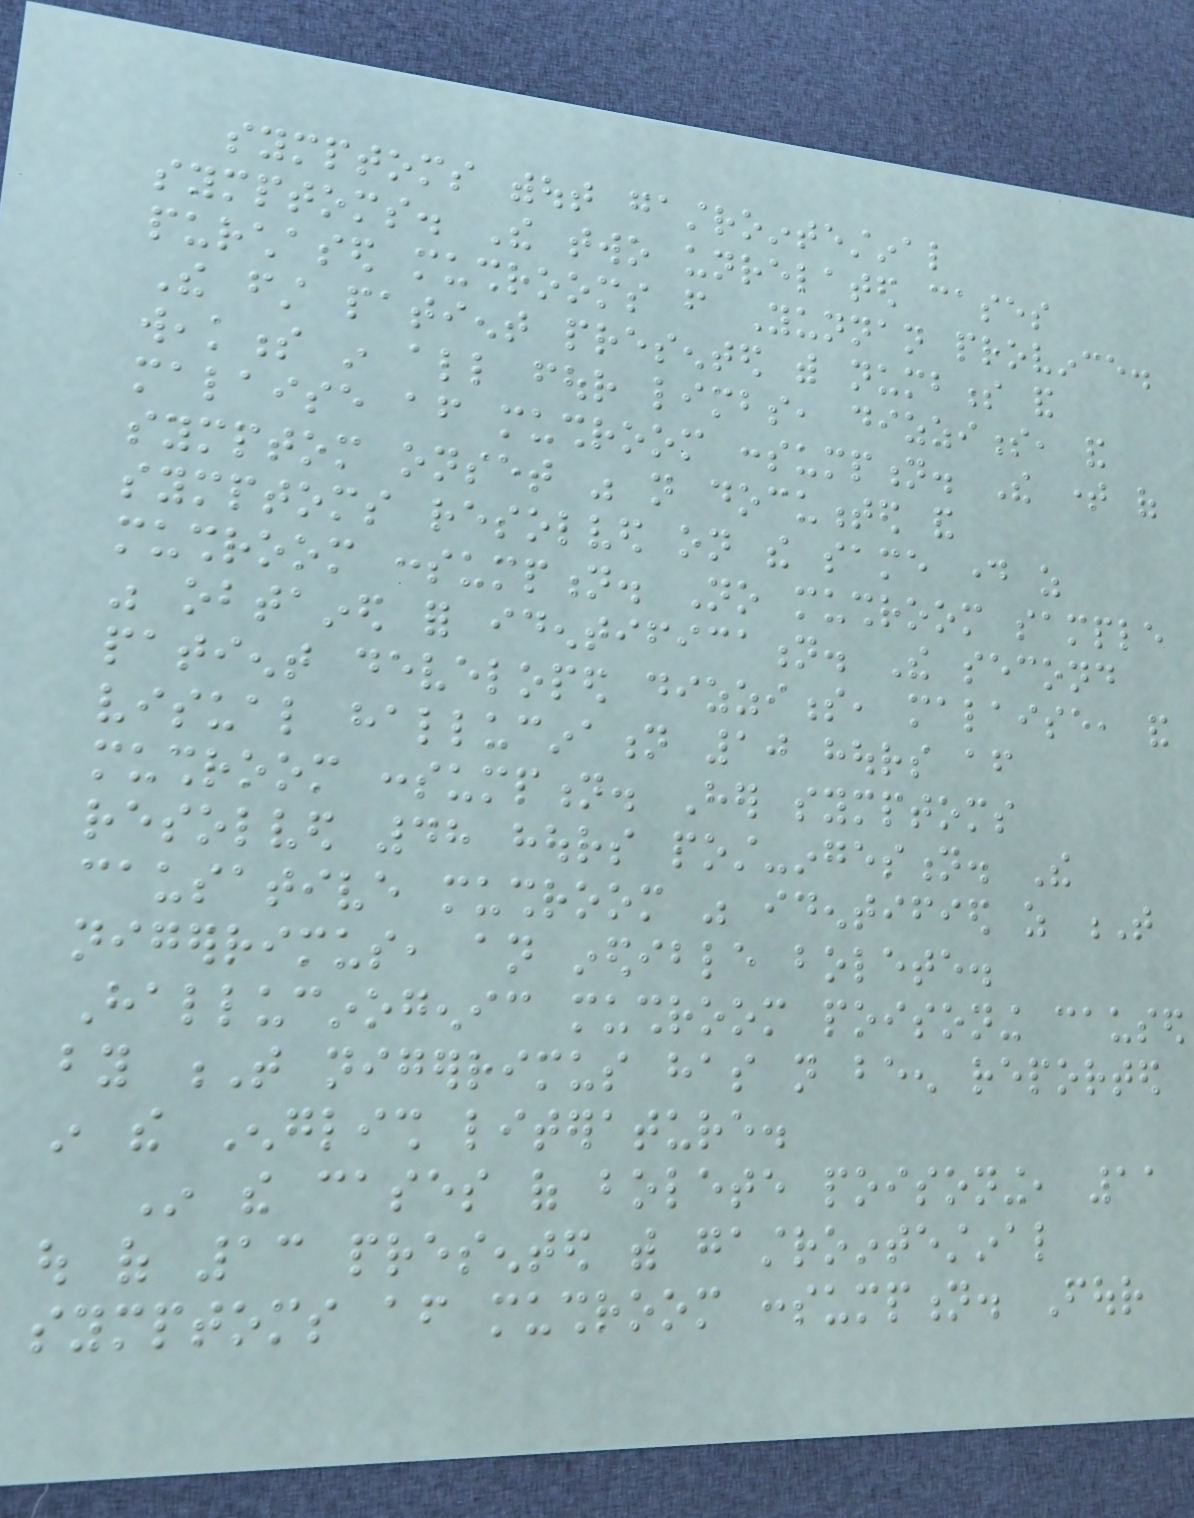symptoms without gastrointestinal
symptoms. The two unrelated cases
purchased mushrooms from Yunnan province.
The first patient presented with numbness and
weakness in all four limbs, dizziness, and
malaise after mushroom consumption. The time of
symptom onset was not documented and
symptoms resolved on the same day as
mushroom consumption. No mushroom sample
was obtained for identification. The second
patient developed dizziness, malaise, and
visual hallucination 10 hours after
mushroom consumption. Her symptoms
resolved 48 hours post-ingestion. The
causative mushroom was identified as T
nigerrimus, an inedible bolete.
Hallucinogenic mushroom poisoning caused
by T nigerrimus has not been reported
in the English literature.
In the cases of bolete poisoning, 11
out of 13 presented with gastrointestinal
symptoms after mushroom consumption. Four
